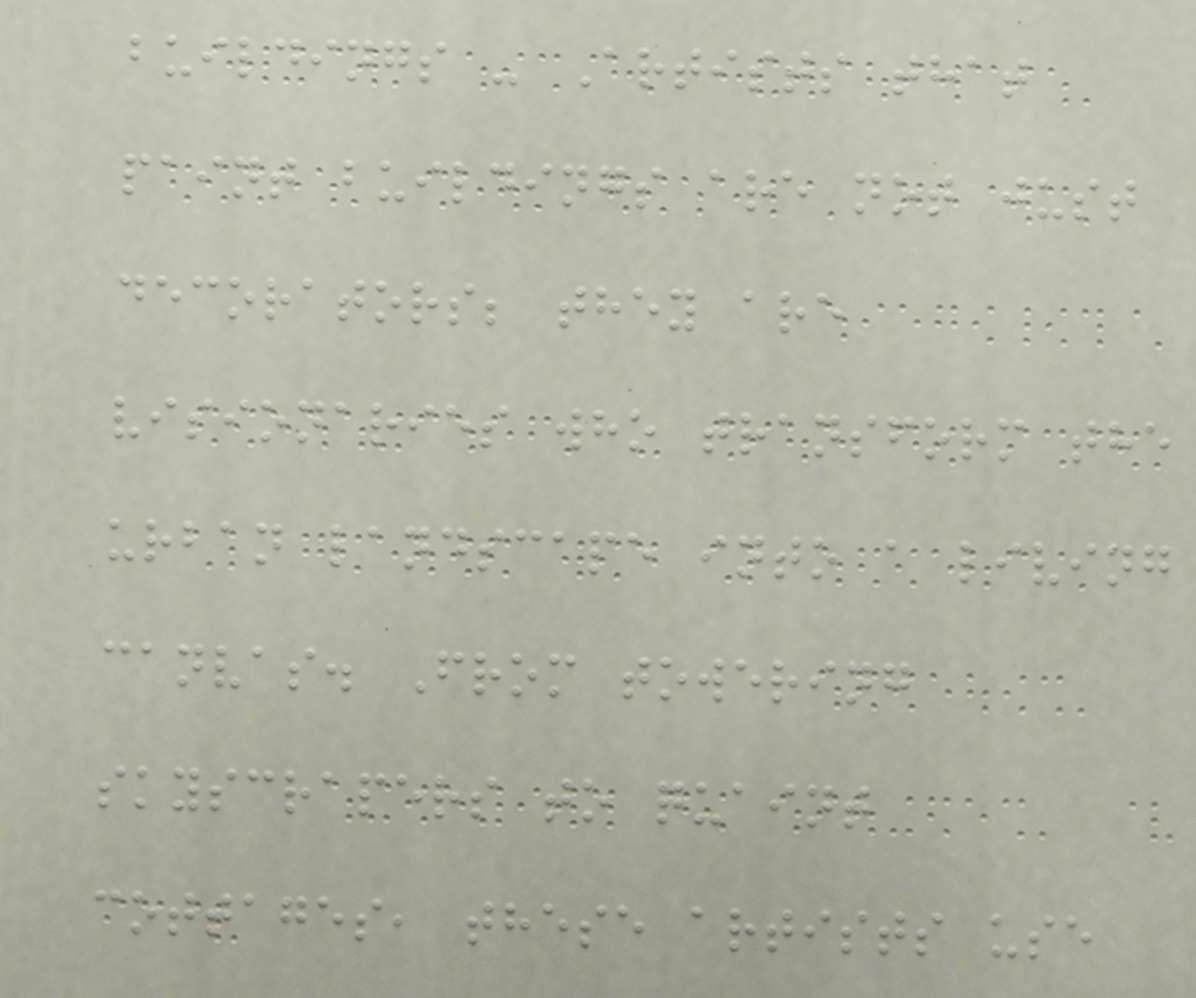buildings - Artists that
paint buildings are not just
decorators; they are
visionaries who transform the
urban landscape into a living
canvas. From towering
skyscrapers to quaint
cottages, these artists use
